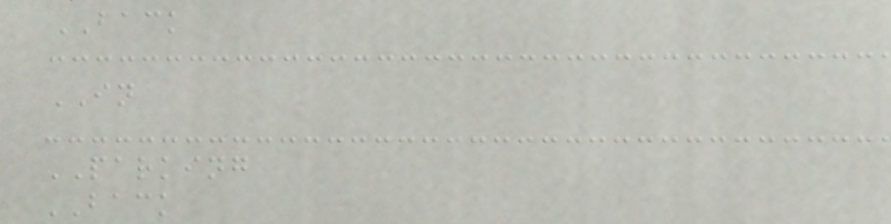BACK
IN
PARKING
BACK
